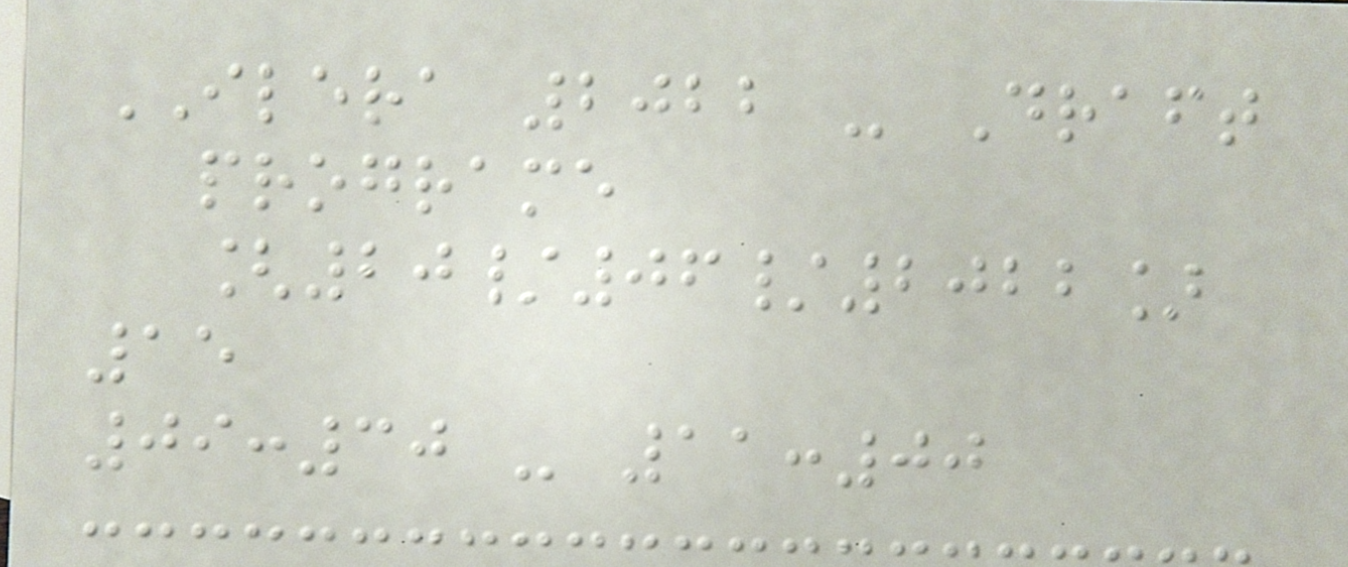ILERA 2022 - Draft
programe
[20/06/2022]
15
09:30 - 11:00
